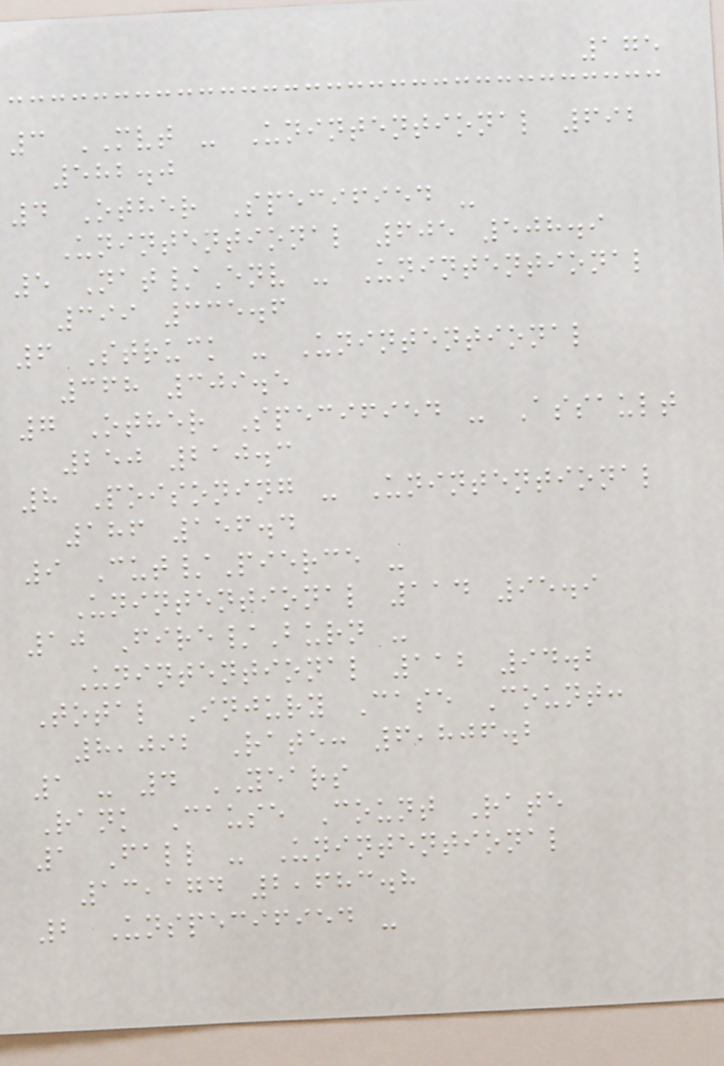175
3 MVT - Unintentional 692
582.0
4 Other Specified -
Unintentional 605 508.9
5 Nat/Env - Unintentional
399 335.6
6 Struck - Unintentional
368 309.5
7 Other Specified - Assault
250 210.3
8 Poisoning - Unintentional
186 156.4
9 Cut/Pierce -
Unintentional 114 95.9
10 Fire/Burn -
Unintentional 112 94.2
Total Injury Case Count:
8,092 Rate: 6,806.2
1 - 4 YEARS
Rank Cause Count Rate
1 Fall - Unintentional
13,174 2,683.8
2 Unspecified -
